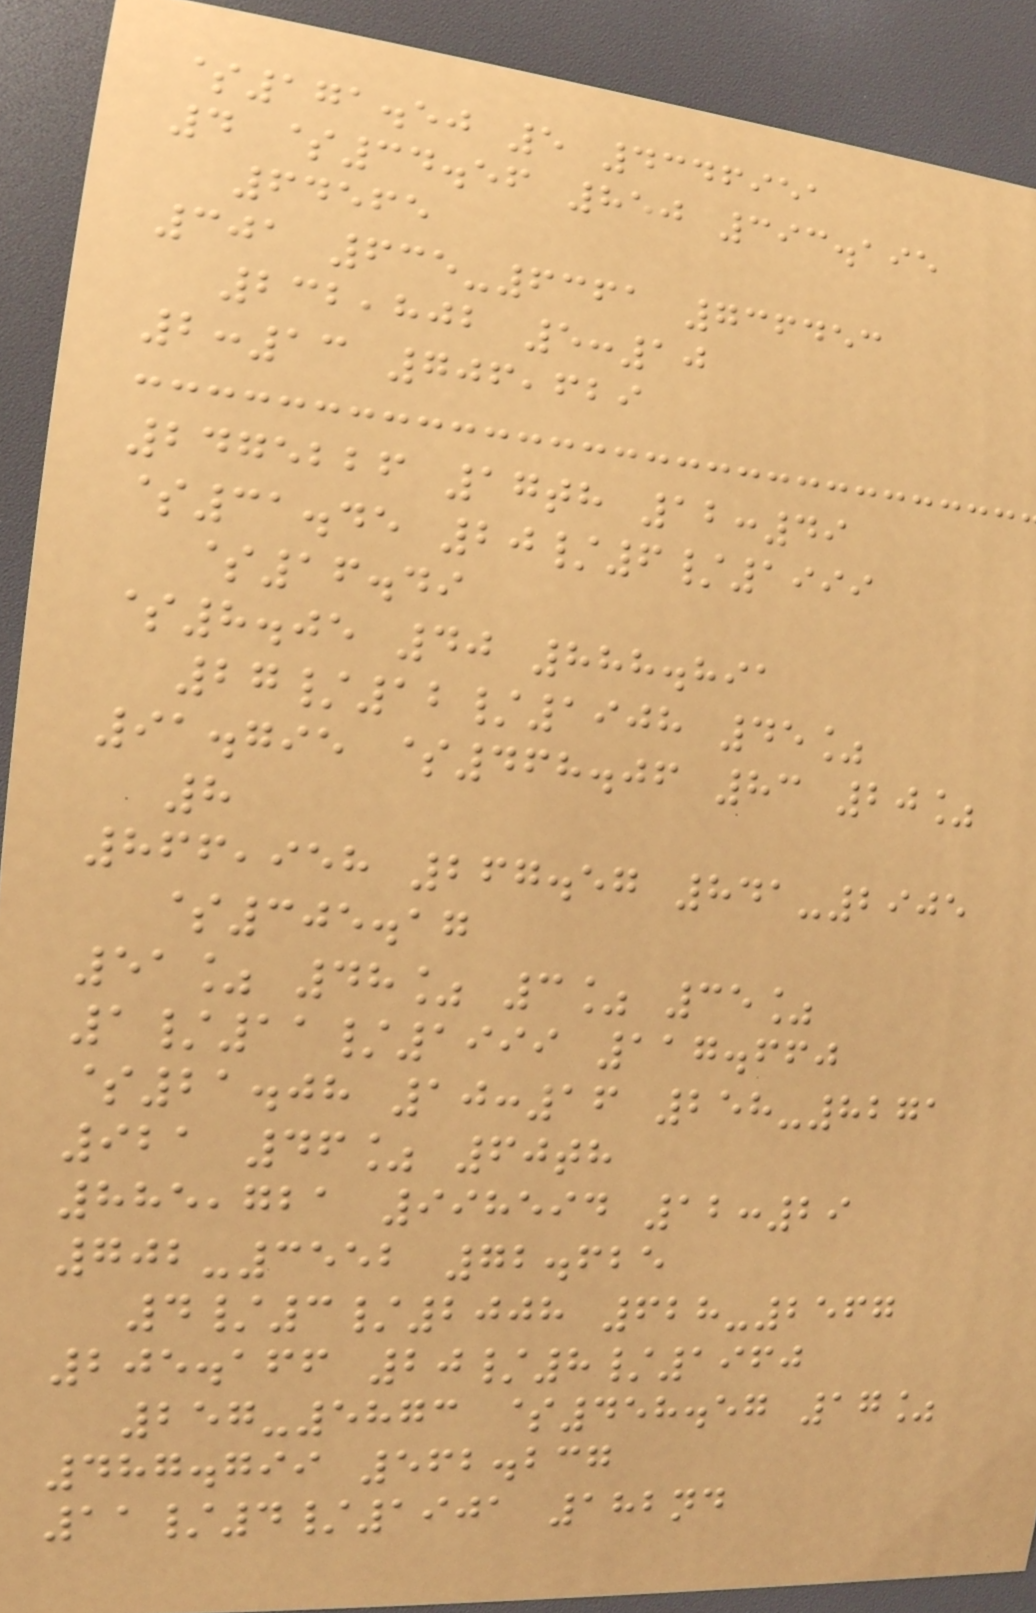$171.50 5 4346951
4 $34.56 850 393.195
64565
301 635-6361 736453
232,802 5:10
2:13 706,629
2475226 17th 12:49
$31.45 20/6/1999
$16.49
$8.05 40 888.891
27/12/1908 45%
91.795 $468.06 83 20%
8
866,958 267.57 841-2905
$305.17
51% 48% 3% 35%
1/11/1999 117.660
$21.08 10:16 258-8271
921 46% 60th
885,721 998594 12:29
702-3552 72.625
4/3/2008 628-2567
205.166 20/8/1960
257-5873 $458.57 17%
487.799 562.237
11/4/1901 182nd
